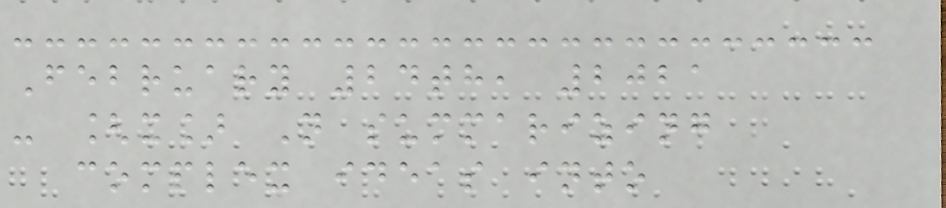February 24th, 2021
- [x] N summarizing
complex ideas into
